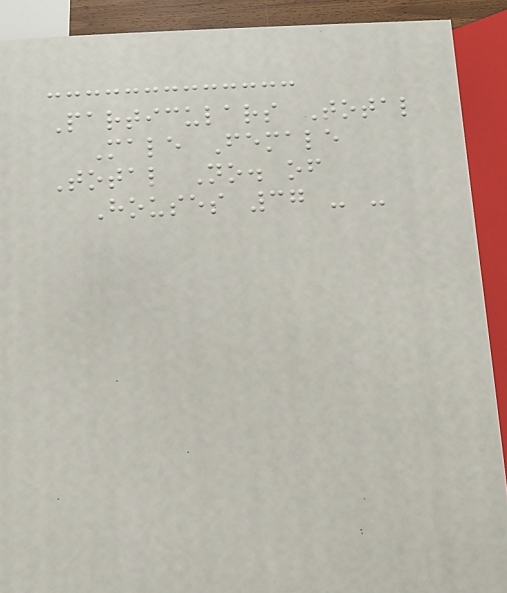Particulars Total
Male Female
Total No. of
Houses 37 - -
